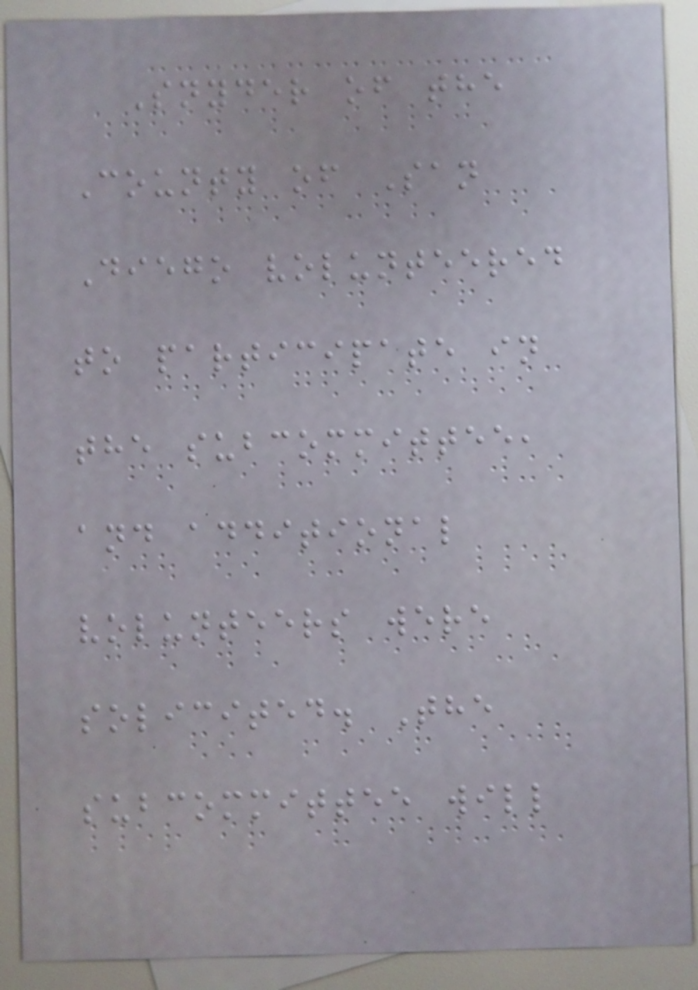Snyder of the
County of San
Diego volunteered
to participate in
the subcommittee,
and additional
volunteers were
solicited. The
subcommittee will
